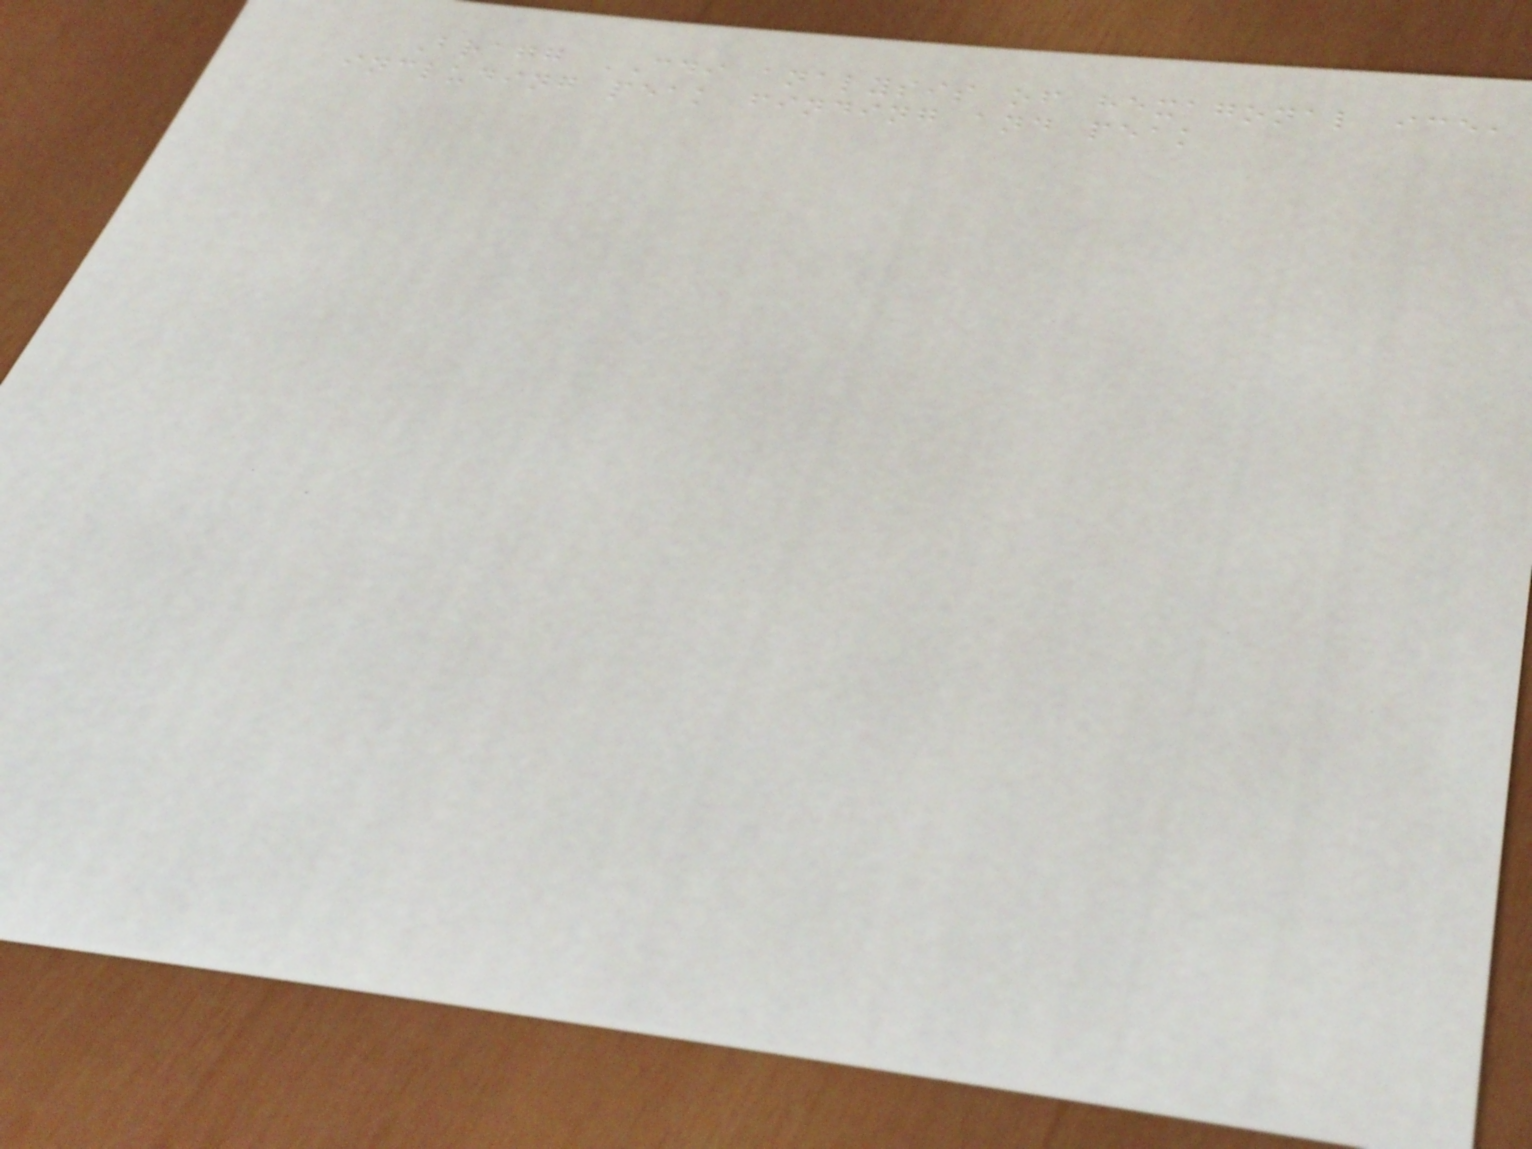Bragg CDI analysis of hexagonal ice,
including peak finding and peak
